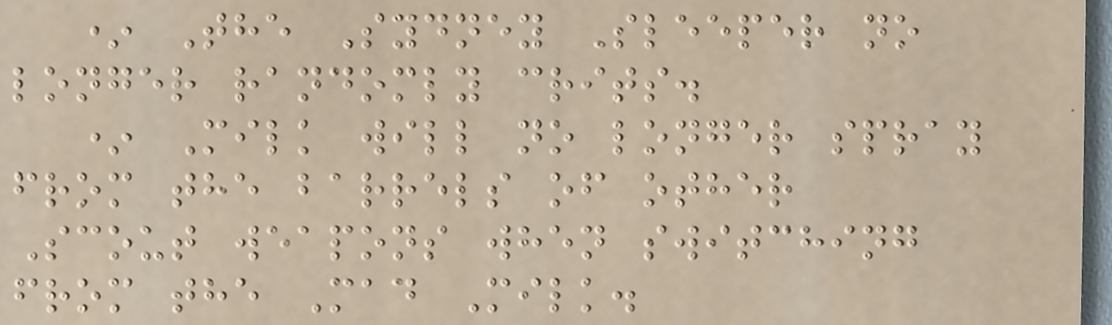* The Sydney Sleeper no
longer randomly crits.
* Milk will no longer spray
from the barrels of other
Scout weapons when switching
from the Mad Milk.
